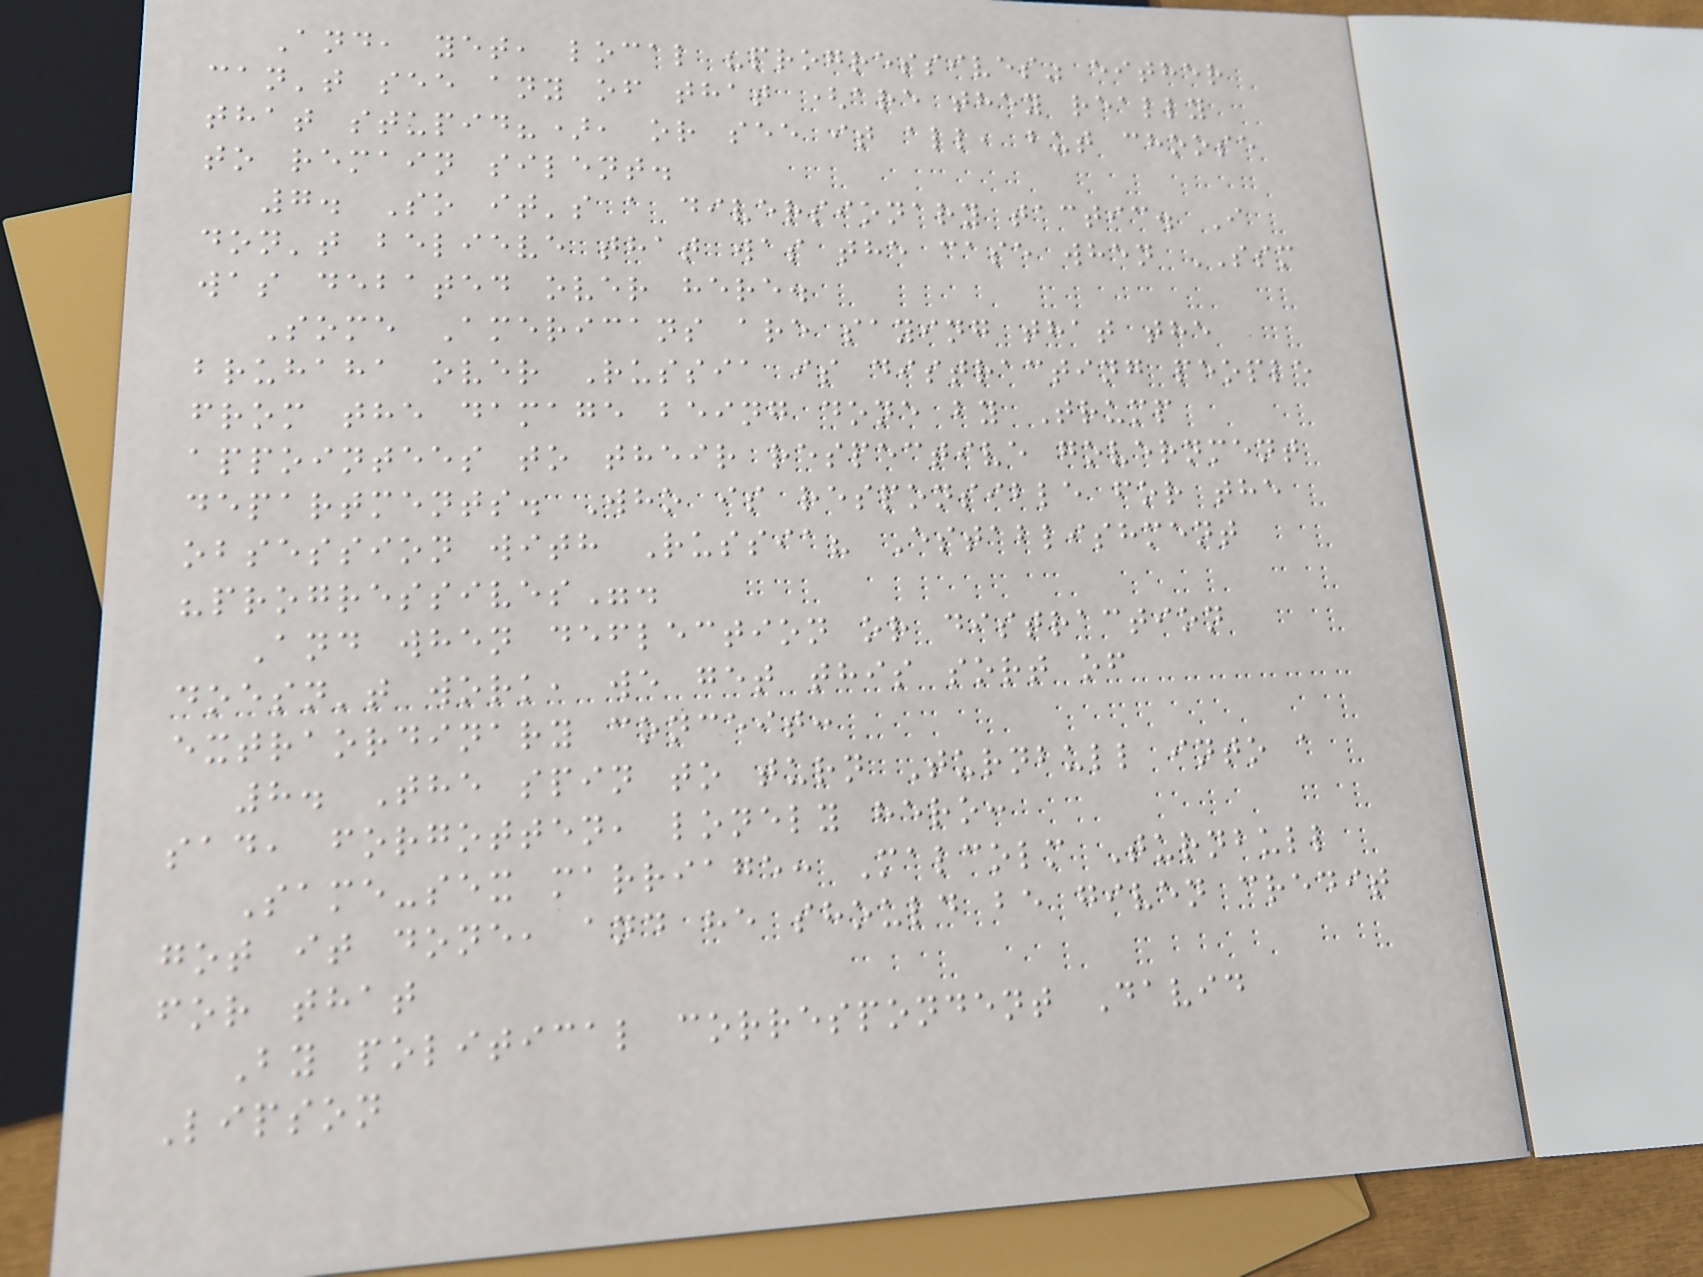And, yet, local "progressives" either
can't see any of that (are they really
that stupid?), or see it all, but choose
to remain silent.
7. So it's a diversionary tactic. I
don't believe that was the case when SSM
was debated over here.
Some Americans are saying that the
bruhaha over Russia is distracting people
from the damage being done by Trump
appointees to their respective government
departments. Who is responsible for the
obsession with Russia? Establishment
"progressives".
And when deflection or distraction
doesn't work, we get this sort of
extraordinary conceit:
8. The spin to turn Turnbull into a
sad, forgotten, lonely hero:
Same-sex marriage: Malcolm Turnbull
got it done, and he should be given credit
for that
By political correspondent David
Lipson
